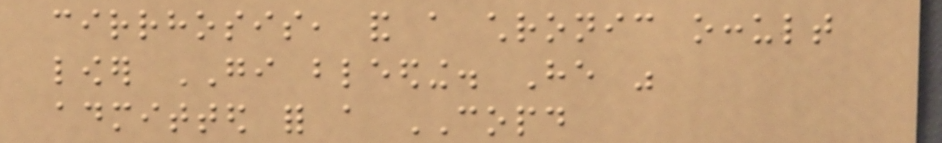cirrhosis, and a chronic occult
lower GI bleeding. He was
admitted for a COPD
